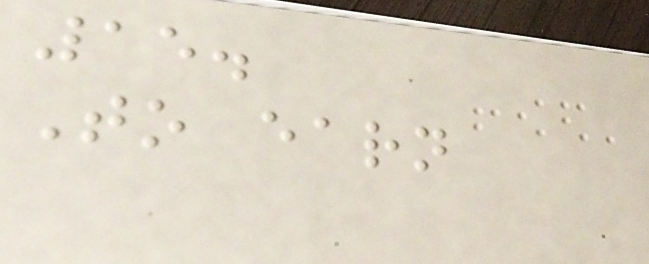15.
To earn
